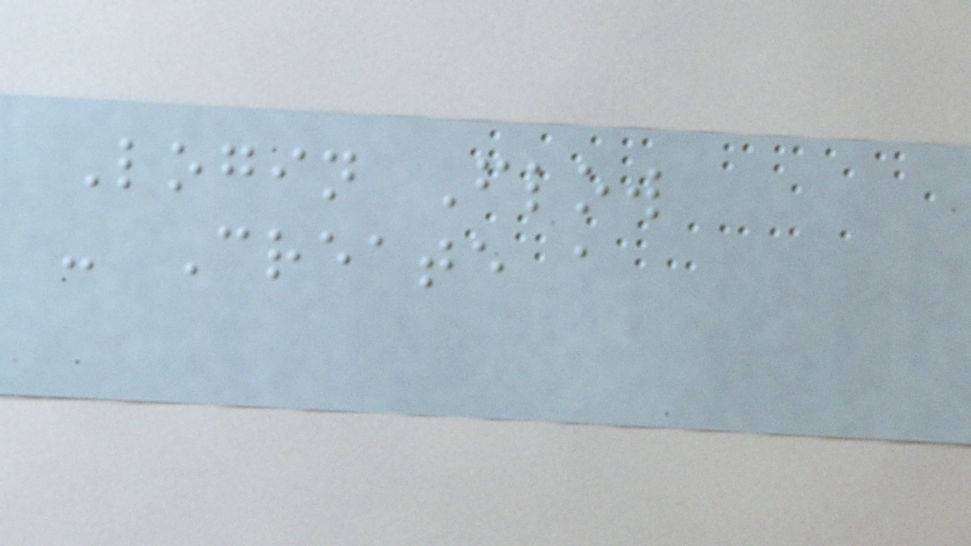Login Flow
- Create a
